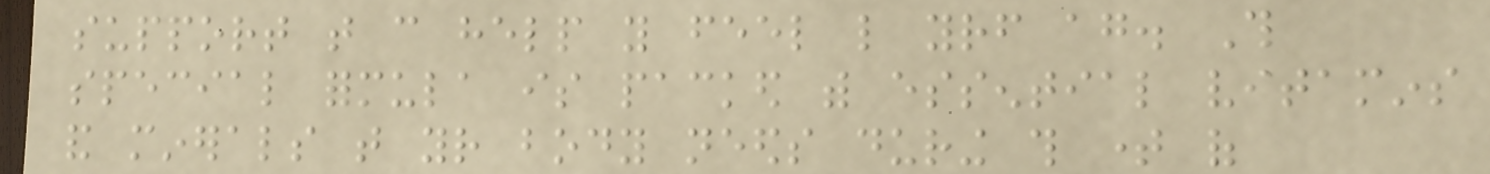support that can help you feel like yourself again. This
special formula is packed with essential vitamins
and minerals that your body needs during this time of
